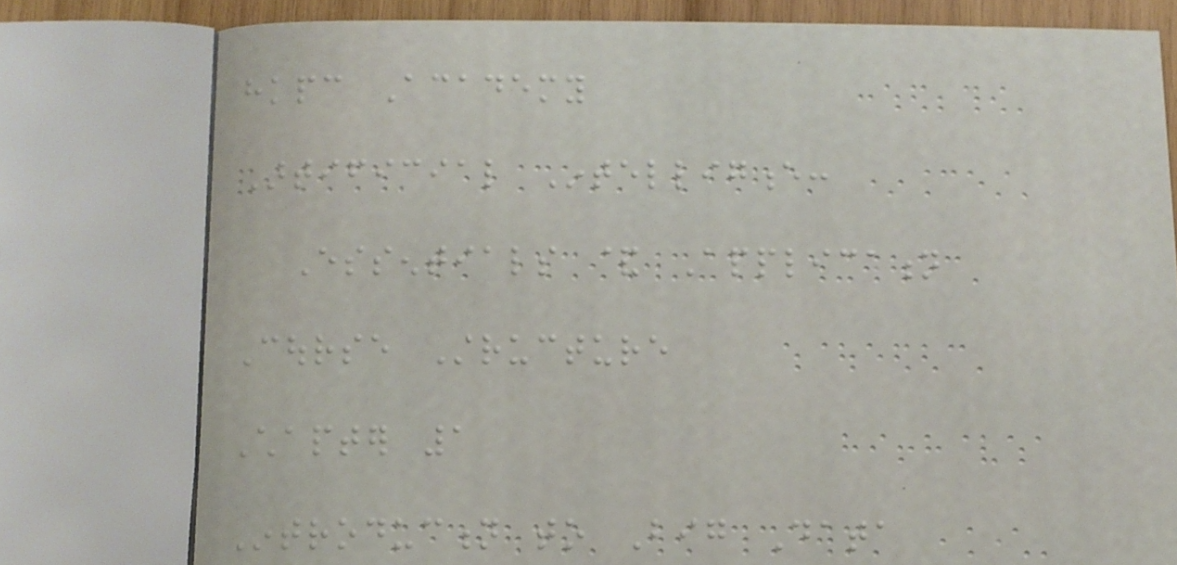hkpc Academy
Artificial Intelligence:
Essentials & Application
Course Structure
Chapter 1
Introduction to Big Data
